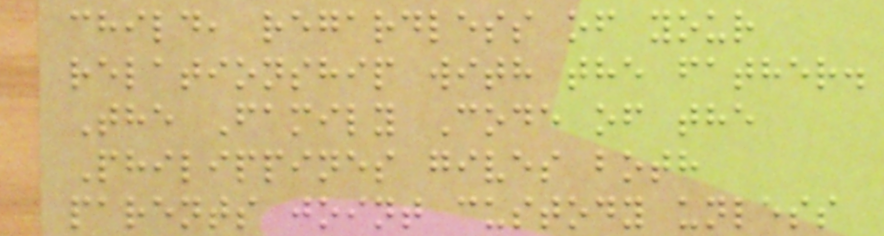child, regardless of your
relationship with the father.
The Family Code of the
Philippines gives both
parents joint custody unless
